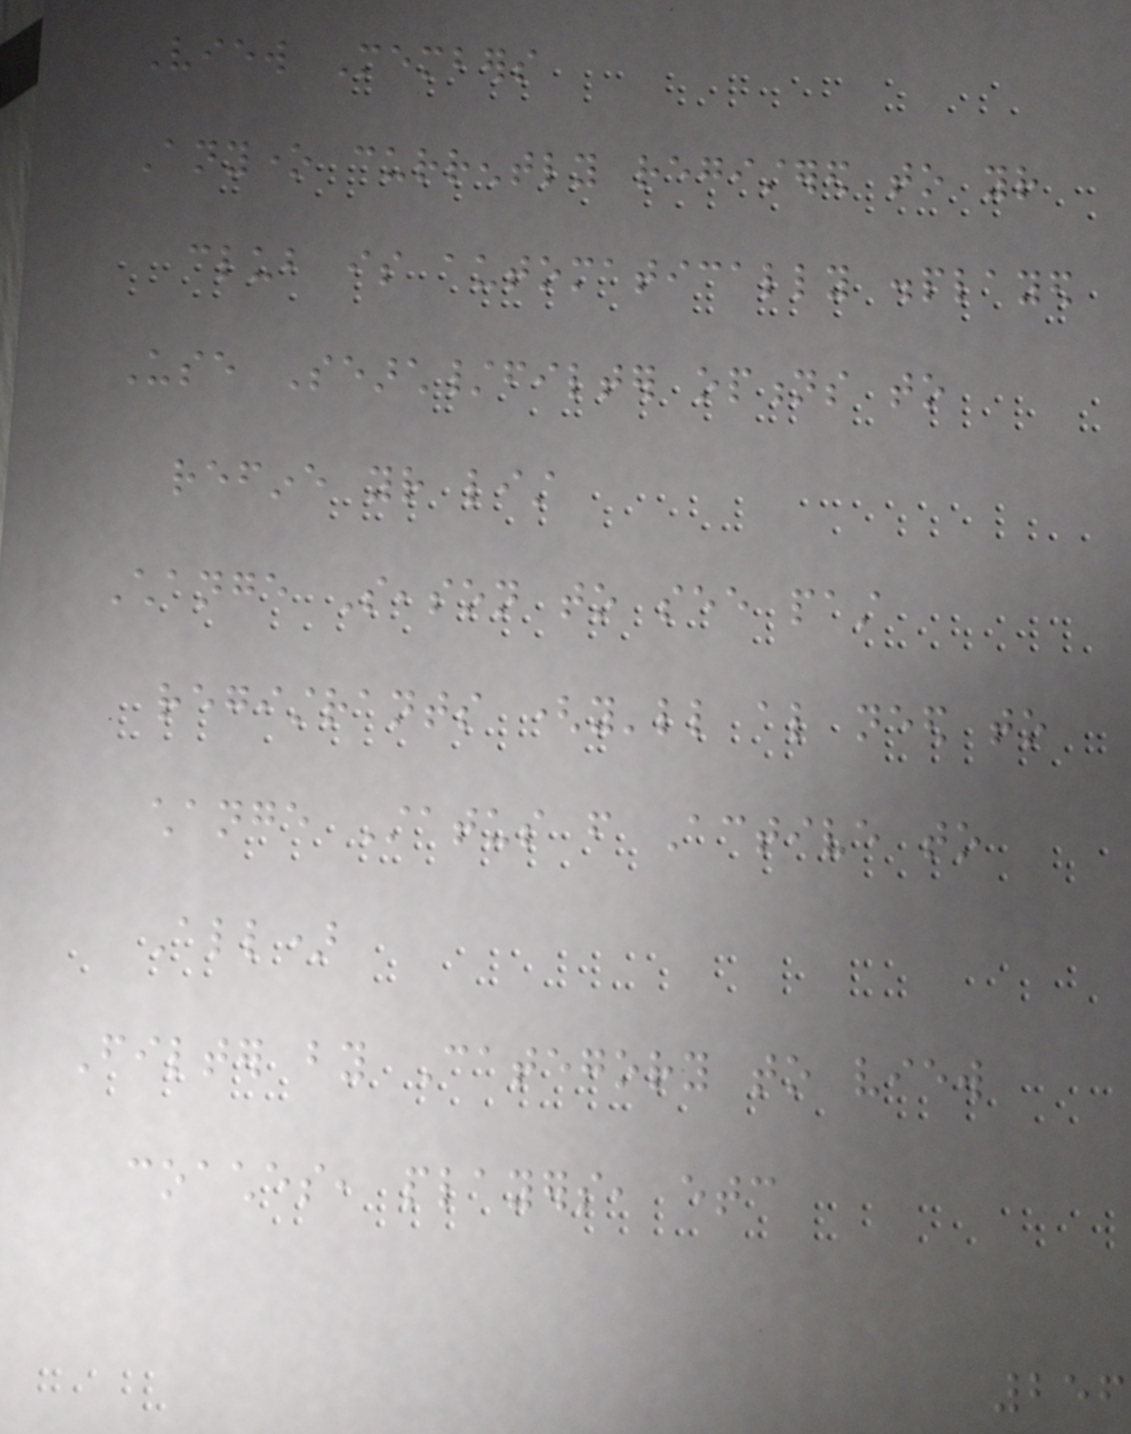View Members
Anyone currently registered to your
club is automatically displayed
Use Search/filter options to
refine your list
Change Season to see past
registrants (you'll also need to
change Status from Active to
All)
Filter by Category to view
coaches, players, etc
256
